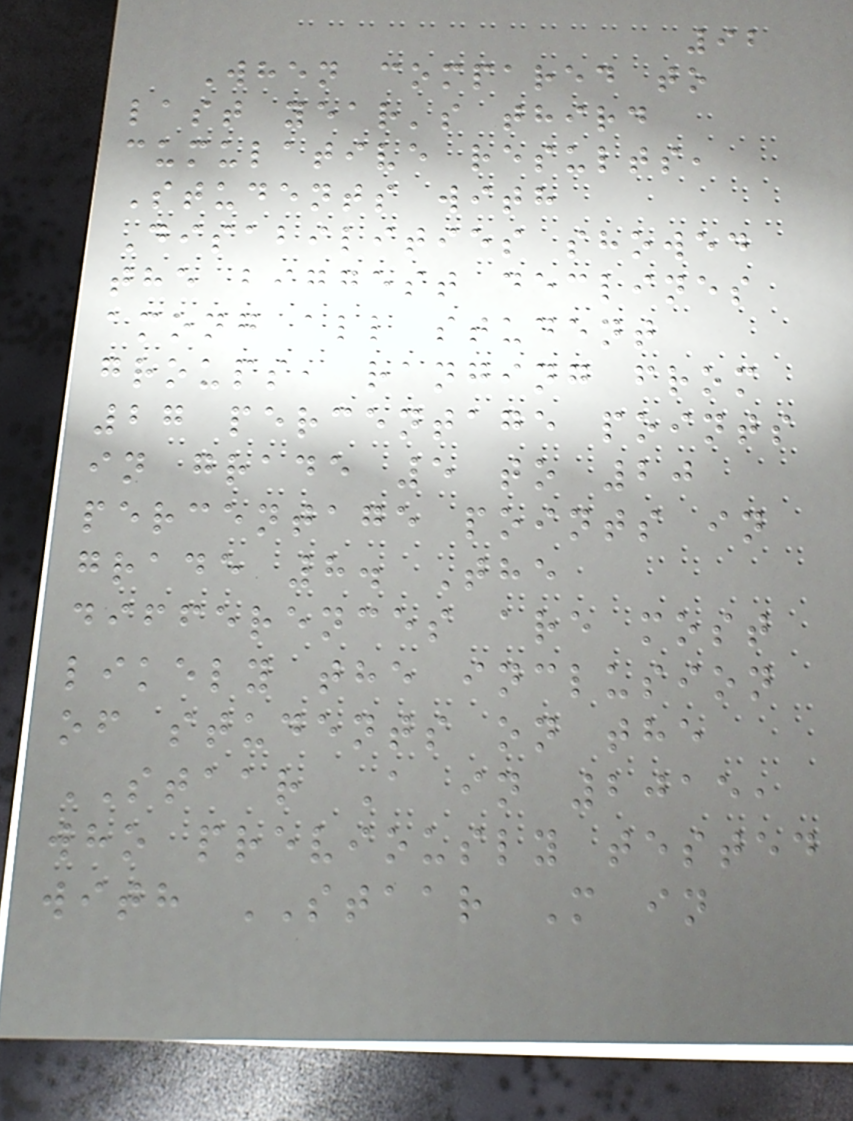92
When compared to
last year's third
cumulative results,
Students with
Disabilities showed
the biggest declines
among all student
groups, ranging from
27 percentage points
in grade 5 to 20
percentage points in
grade 8. The
differences are most
likely the inclusion
of students on the
STAAR A in 2015,
who previously tested
with STAAR M in
